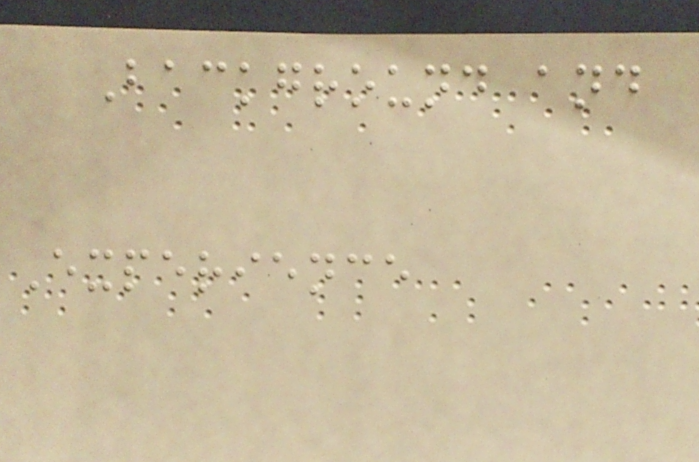Background and
Experience
